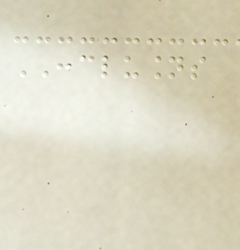CONCLUSIONS
